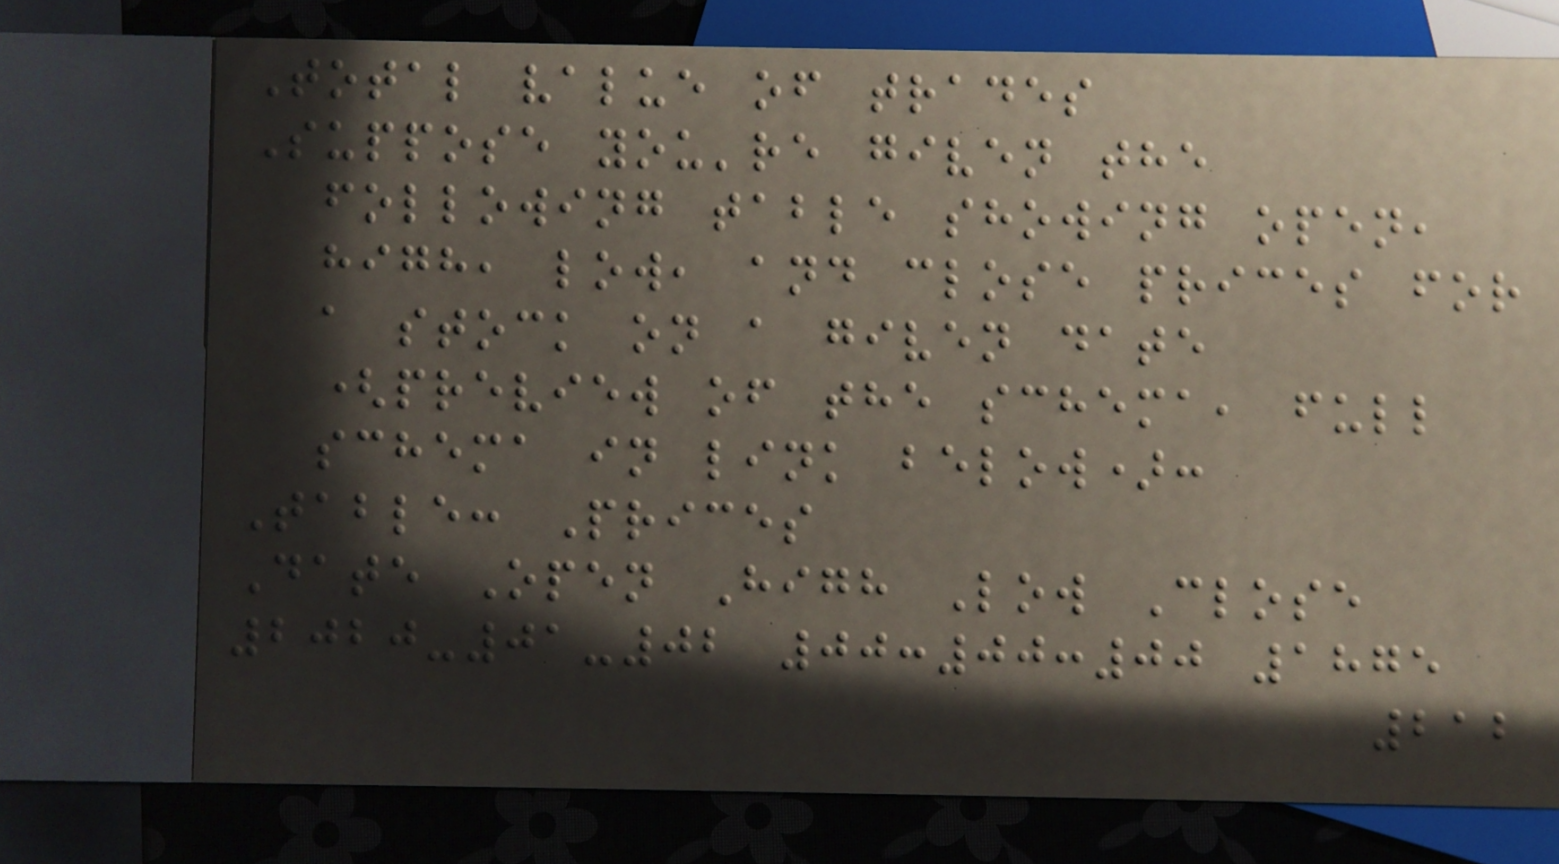Total value of trades
Suppose you're given the
following table showing open,
high, low, and close prices for
a stock on a given date
(preview of the schema, full
schema in link below):
Table: Prices
Date Open High Low Close
2020-01-02 00:00:00 1875
212
